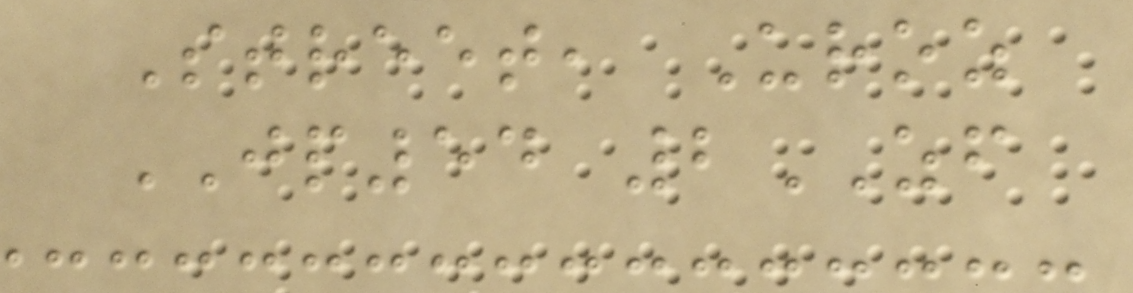Street, Uroz
JP54 2ZF
